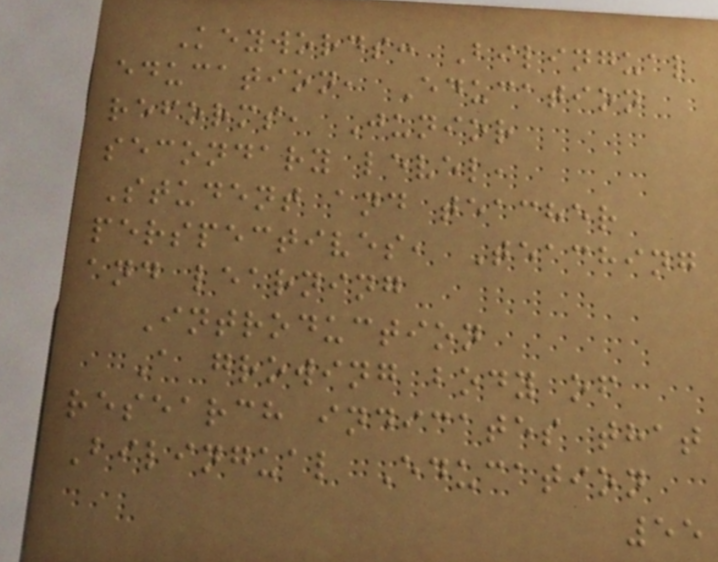Keywords: Bilingual
education, Education
reforms, Junior
secondary level,
Student and teacher
perspectives, Teaching
and learning
Introduction
A growing body of
research indicates that
Bilingual Education
55
